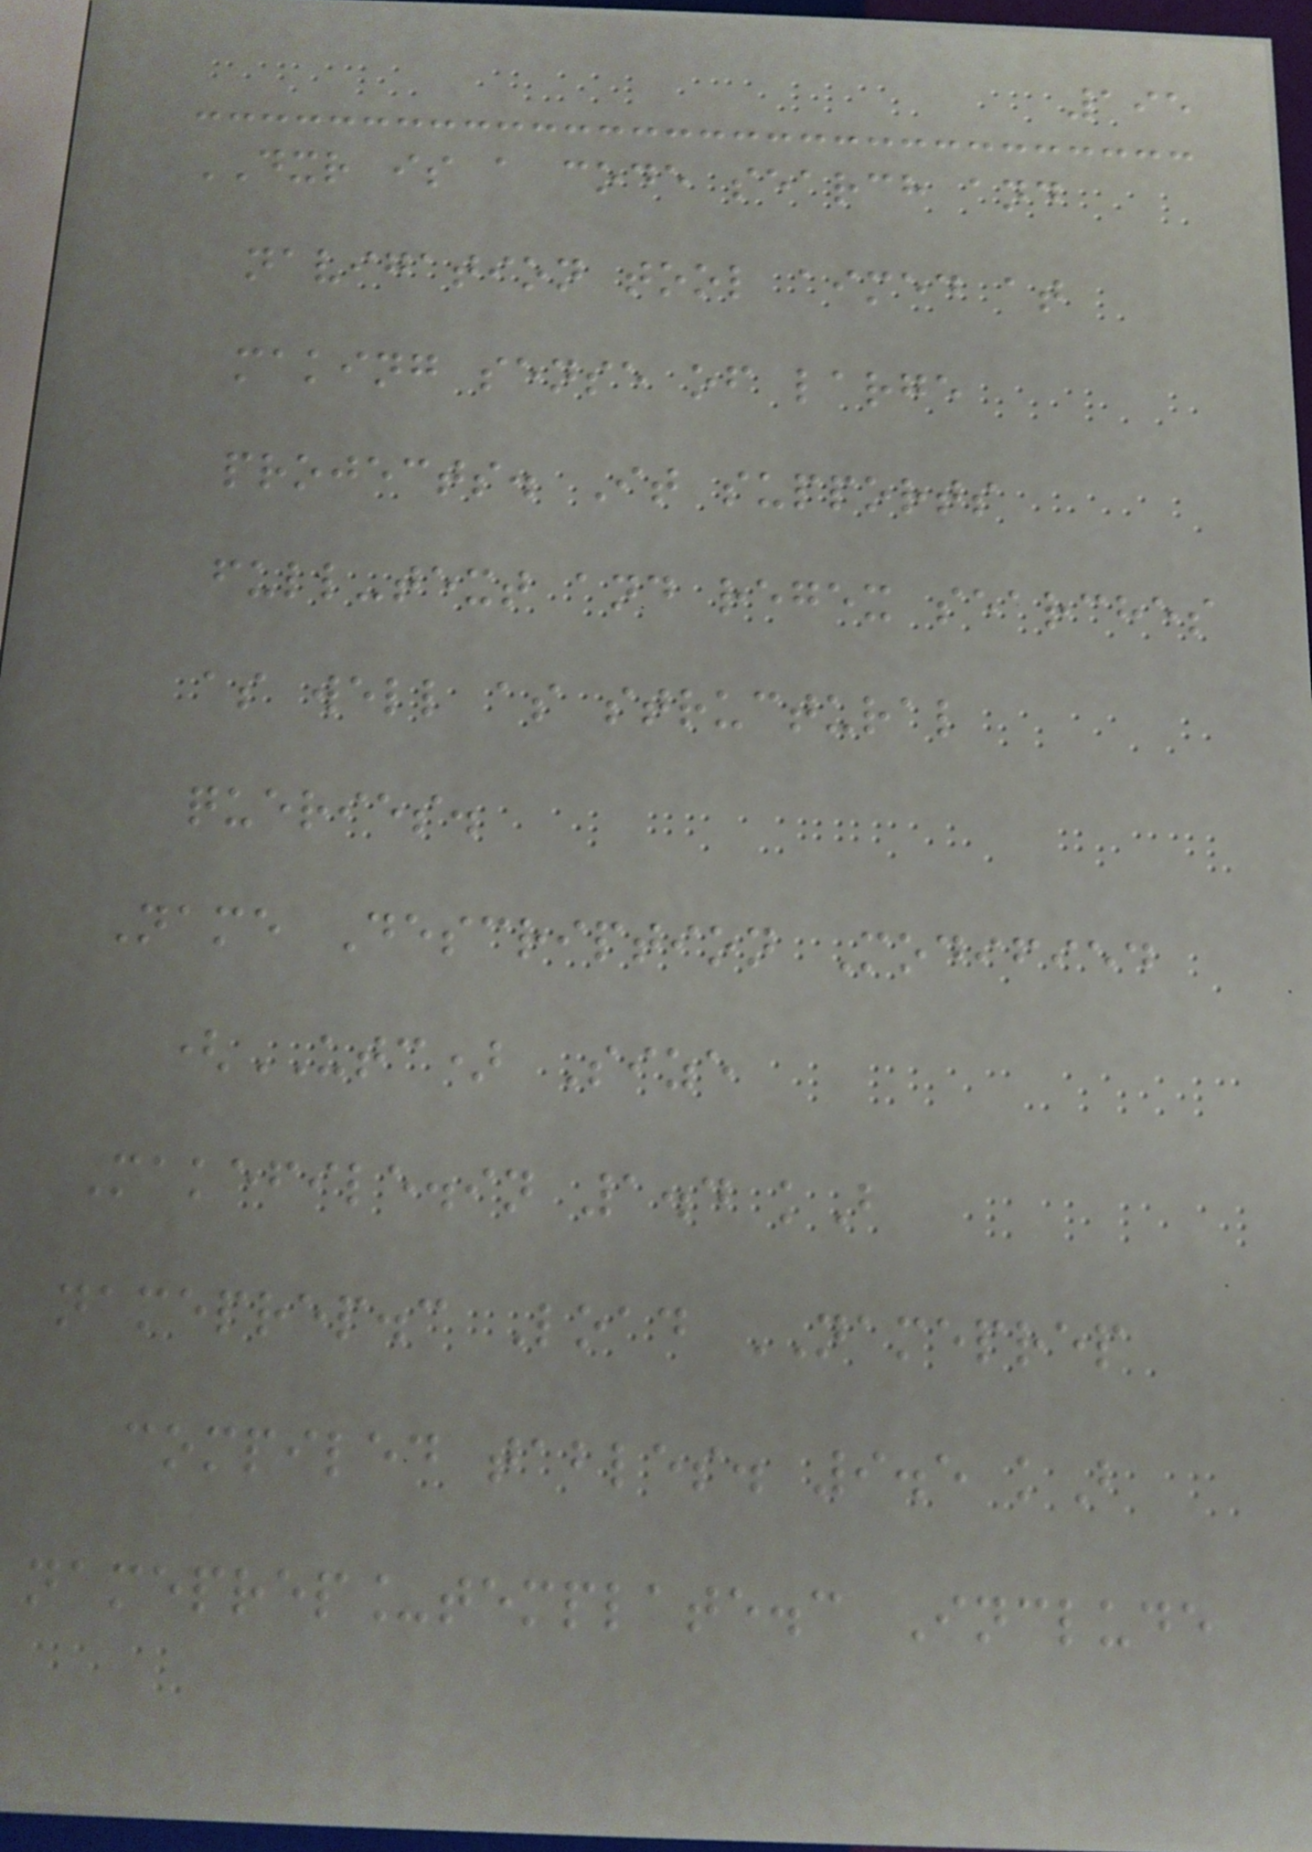195
DXR is a code search and
navigation tool aimed at
making sense of large
projects. It supports
full-text and regex searches
as well as structural
queries.
Name Description Modified
(UTC) Size
Makefile.in 1.4 kB
nameprep.c Load NAMEPREP
compiled tables. 9.5 kB
nameprep_template.c Include
